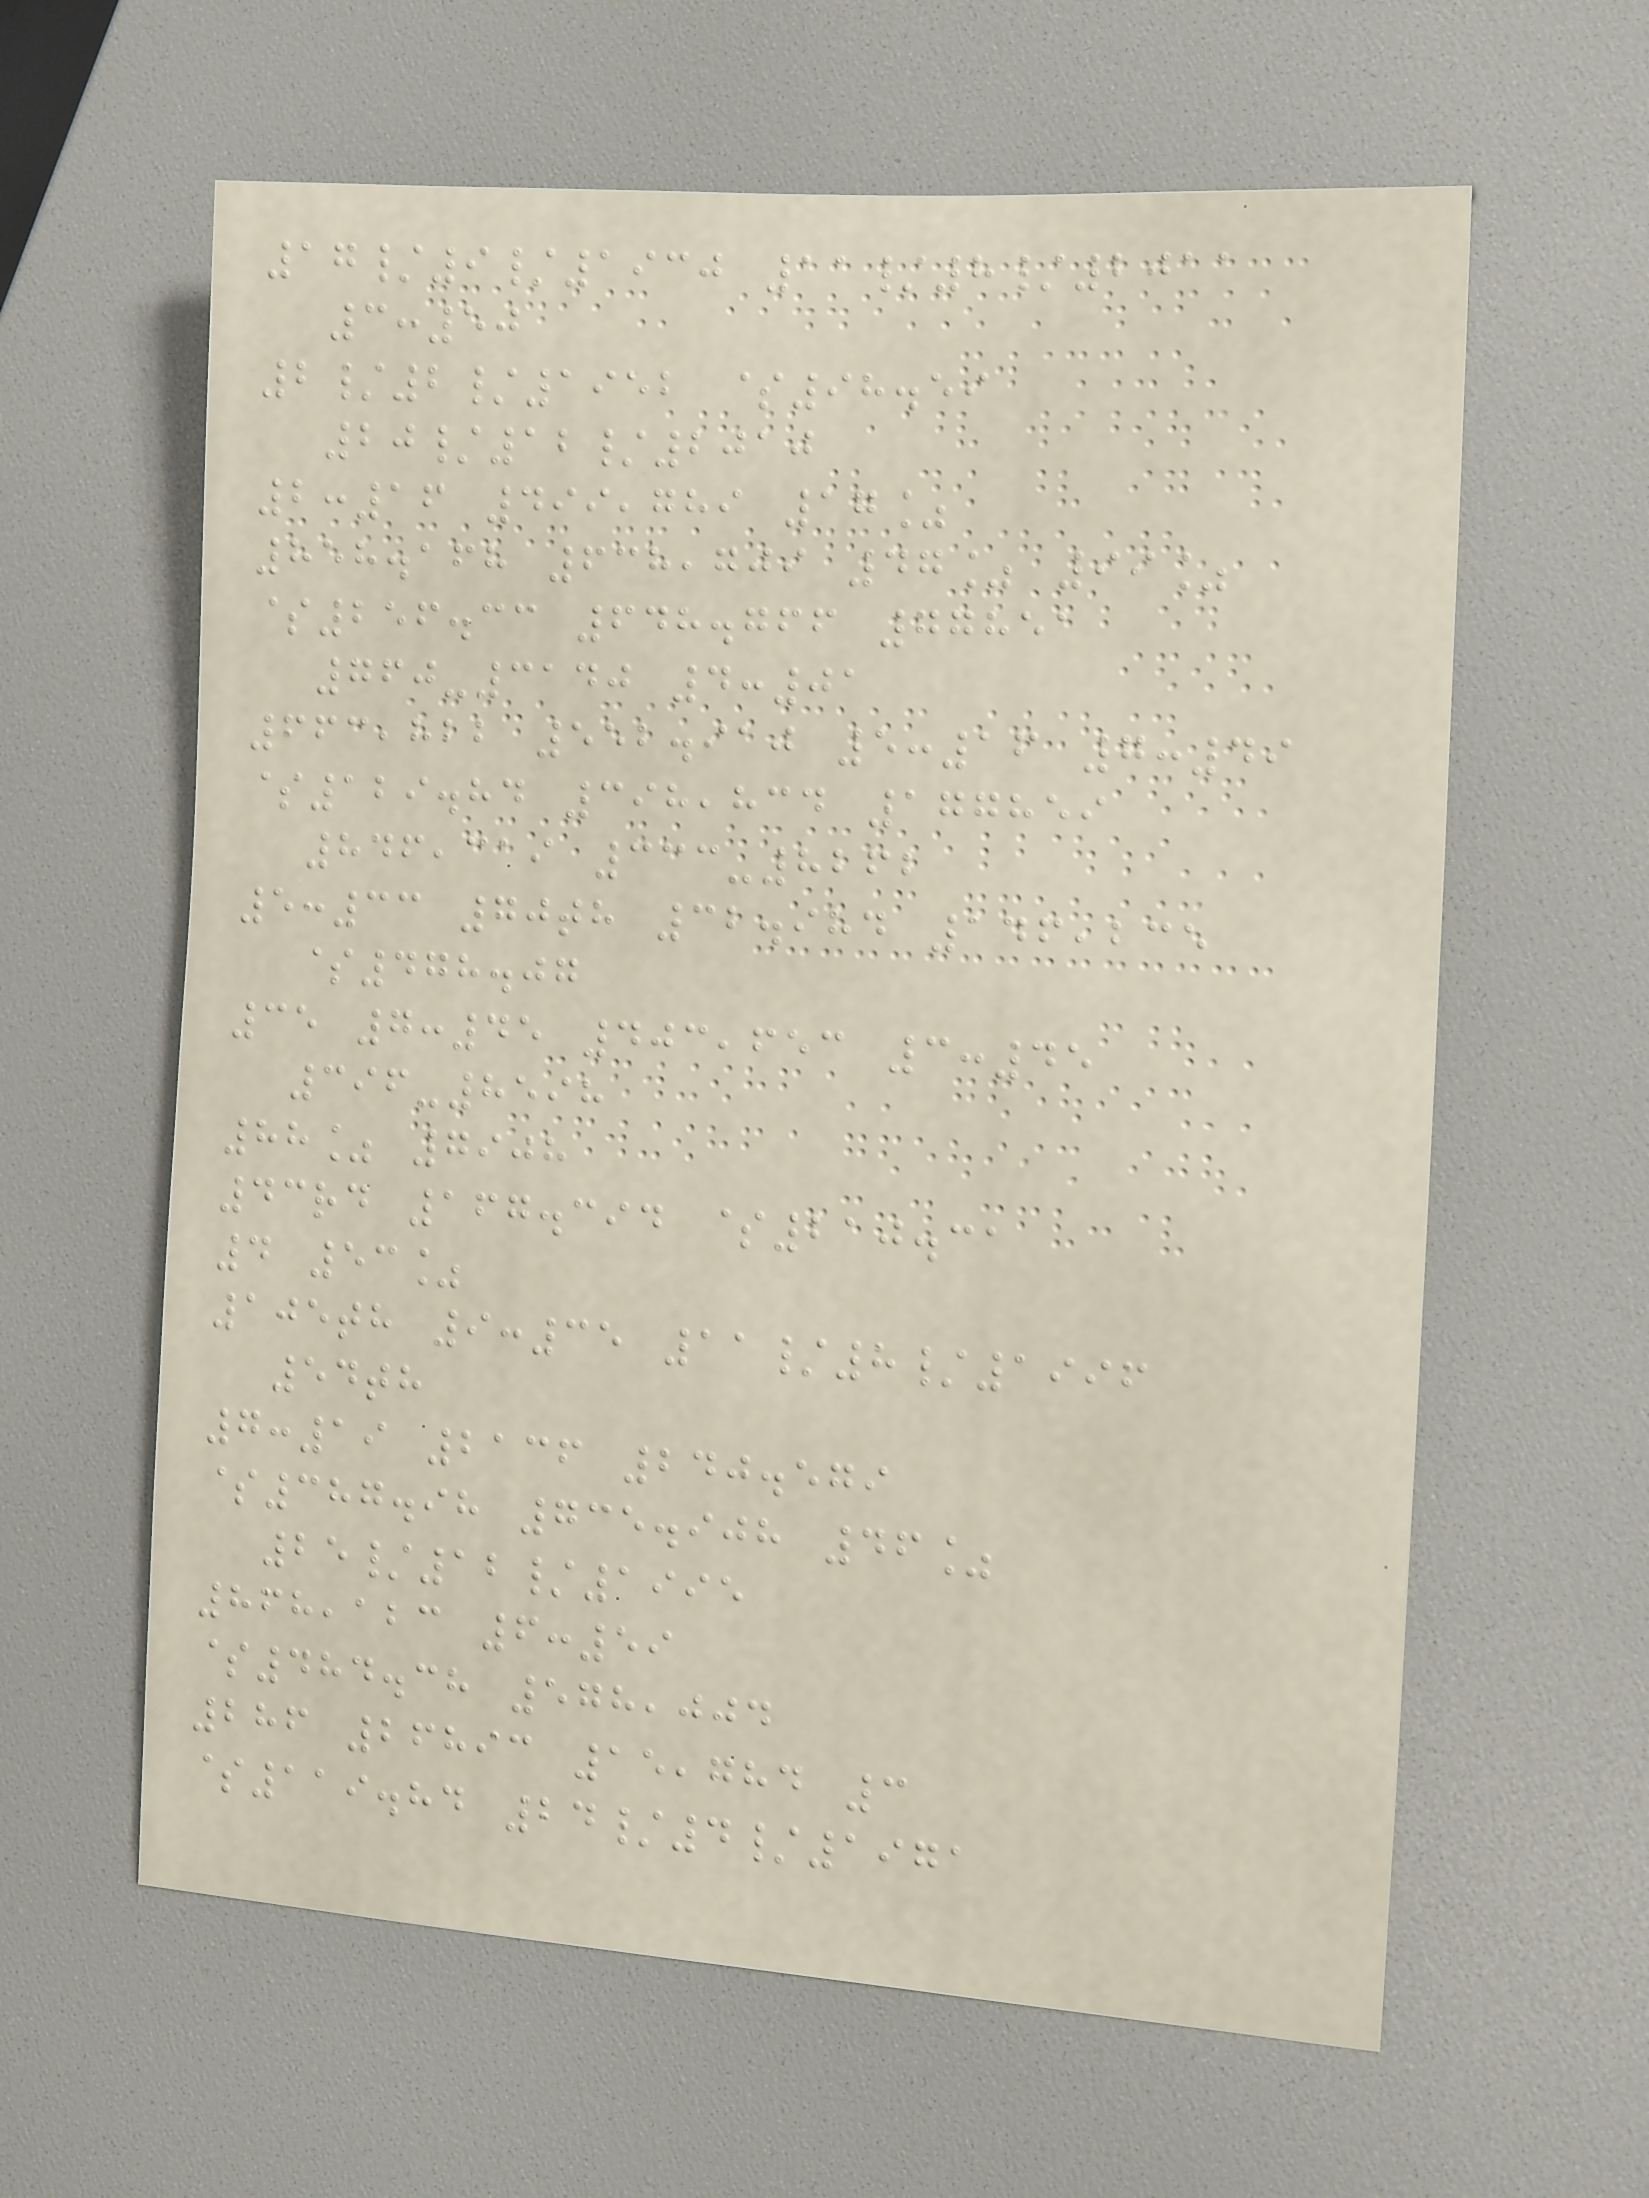17/9/1930 11/8/2011
3:50
2/2/1952 $98.59
20/12/2010
2:16 499,789 17%
858.168 638,709 47% 99%
$256.33 648.766 77851
760-3140 4:01
663,822 552.910 5:16 7:49
$129.84 398,834 177859
846,319 333-8262
5:33 70th 32.984 146,235
$478.07
35 7:45 403,653 3:45
396-8598
88% 7908
43rd 167.394 $210.31
4 53%
105th 9:35 11/8/1996
54th
7:19 2136 240.579
$387.98 735.908 46%
25/12/1995
868,123 6:59
$484.38 578,004
286 26893 15,784 3
$119.84 24/4/1971
